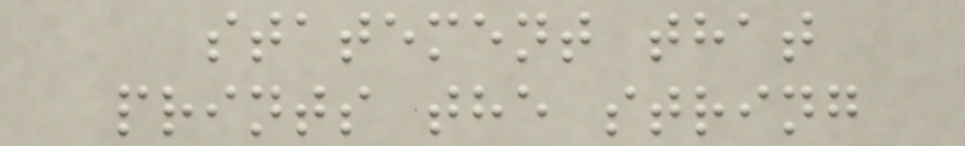statement that
prints the string
